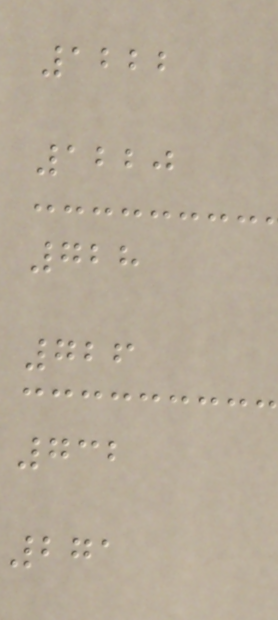1222
1220
728
726
732
271
